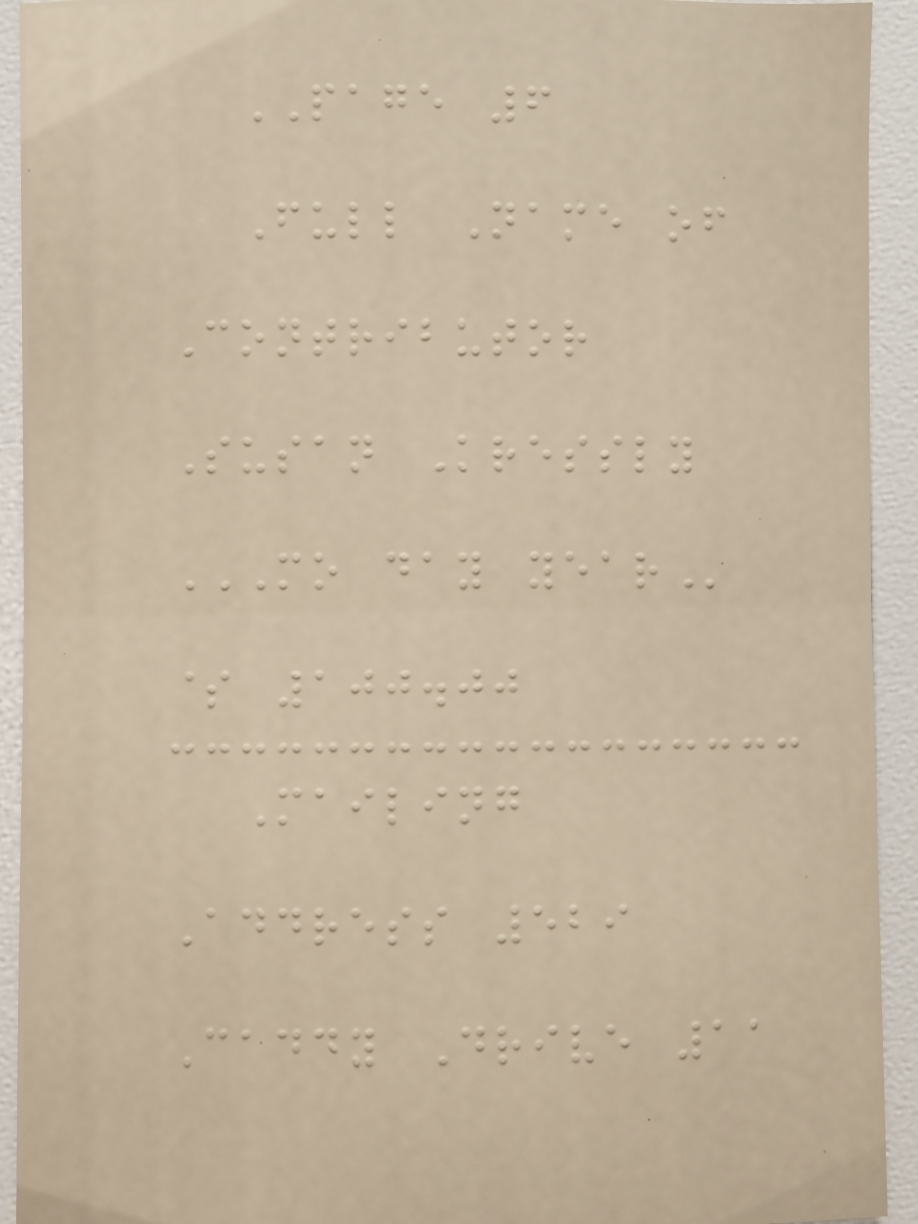PAGE 6
Full Name of
Contributor
Susan Kressly
MO DAY YEAR
$ 100.00
Mailing
Address 529
Caddy Drive 11
